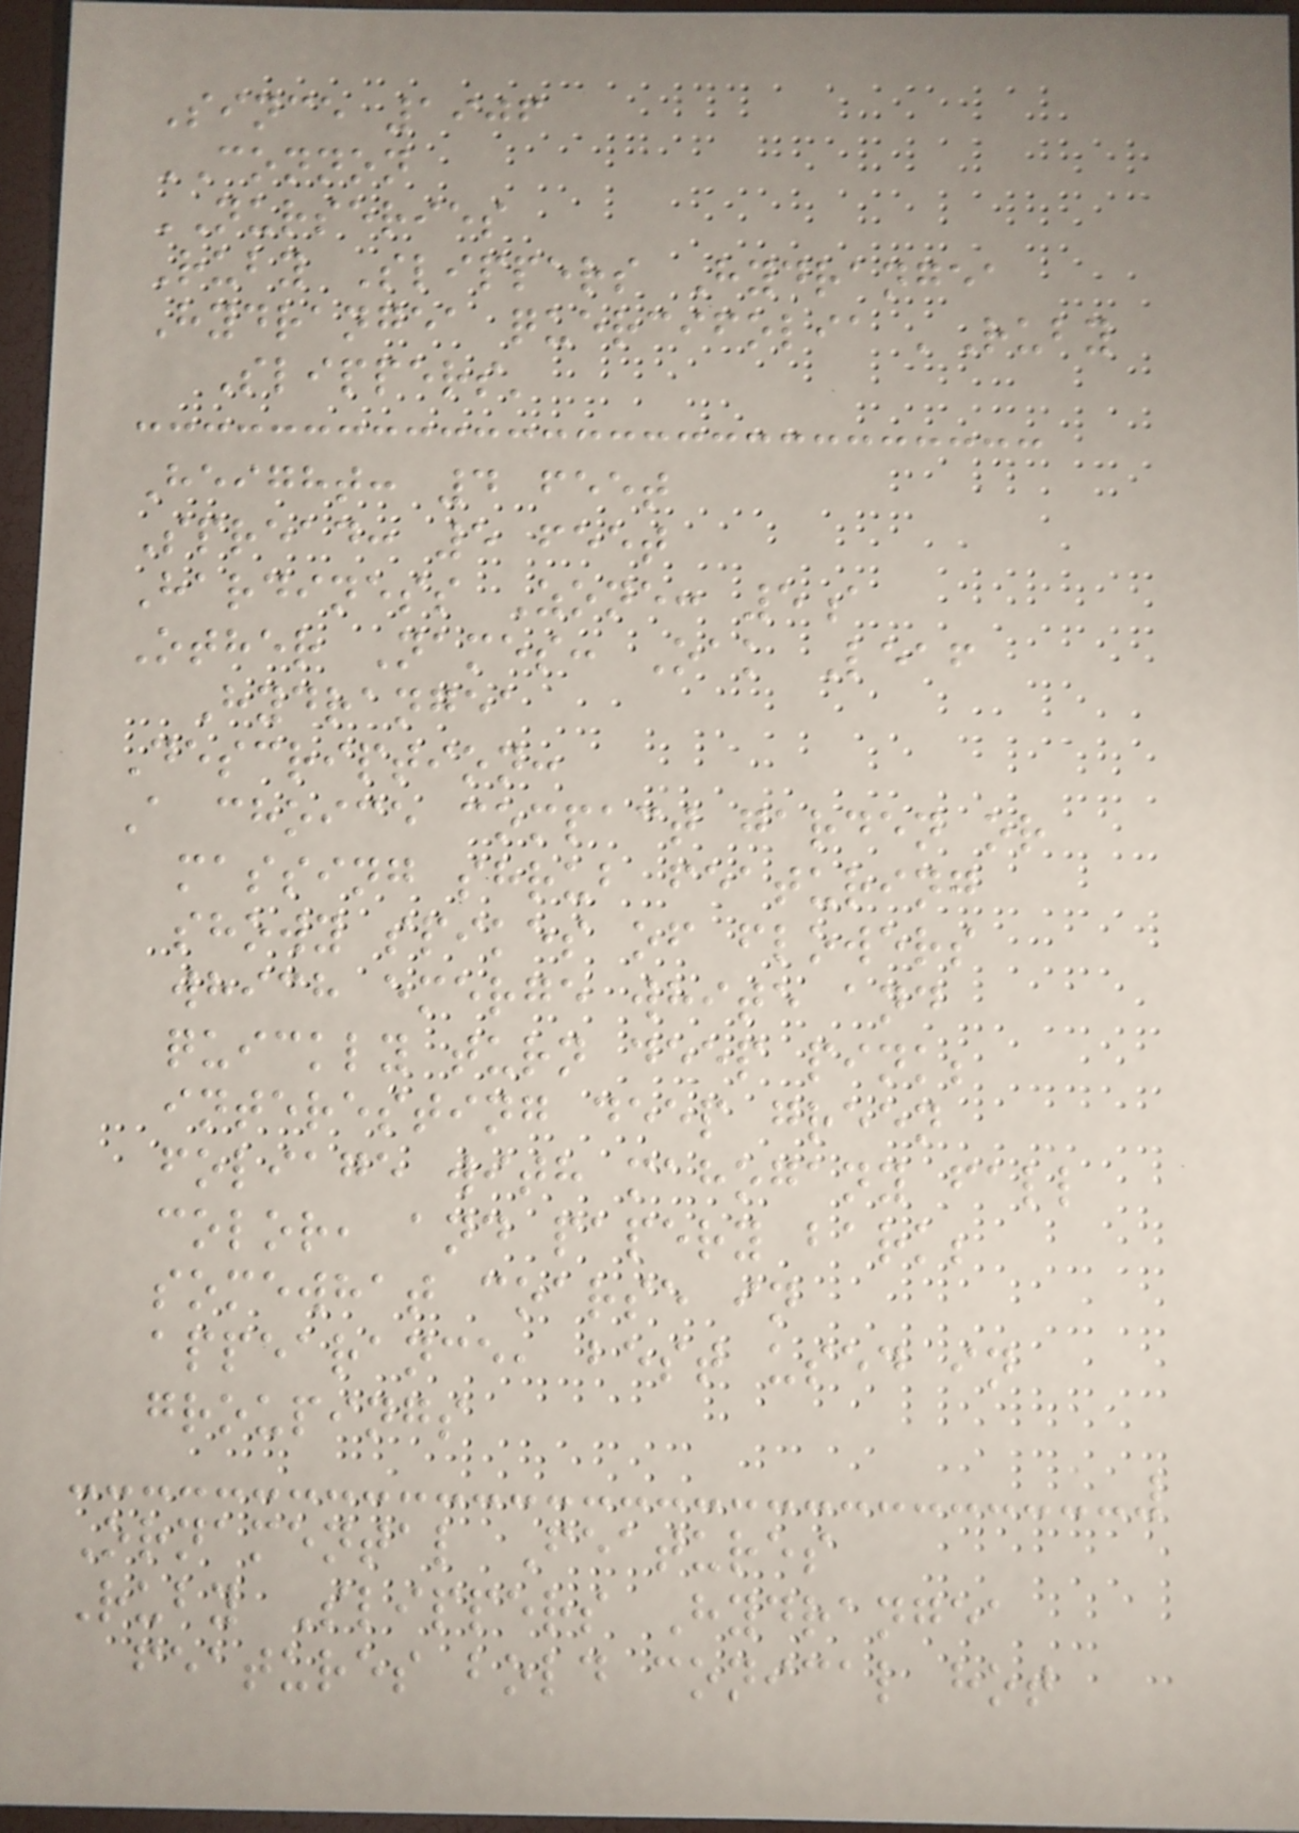Since 1906
CONNON
NURSERIES
Ruby Slippers Hydrangea
Hydrangea quercifolia 'Ruby
Slippers'
Height: 4 feet
Spread: 5 feet
Hardiness Zone: 5a
Other Names: Oak Leaf
Hydrangea
Description:
A choice compact garden or
massing shrub featuring
showy spikes of flowers
which emerge white and
quickly turn deep pink;
interesting deep green
foliage with mahogany fall
color, and papery bark;
somewhat coarse in
appearance, best used in
groupings
Ornamental Features
Ruby Slippers Hydrangea
features bold conical hot
